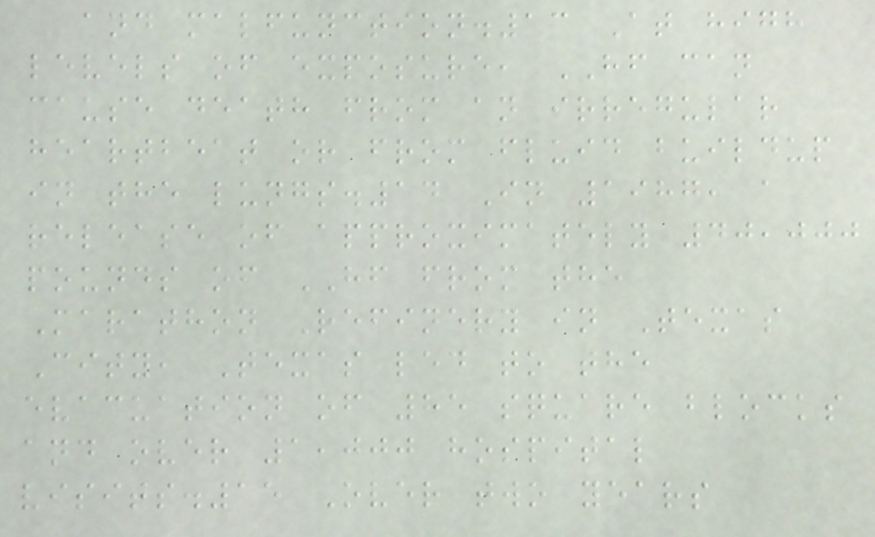and malfunction.13 At high
levels of exposure, HF can
cause death from an irregular
heartbeat or from fluid buildup
in the lungs.14 In 1987, a
release of approximately 40,000
pounds of HF from the
Marathon Refinery in Texas
City, Texas led to the
evacuation of 85 square blocks
and over 1,000 hospital
visits.15 Over two years
